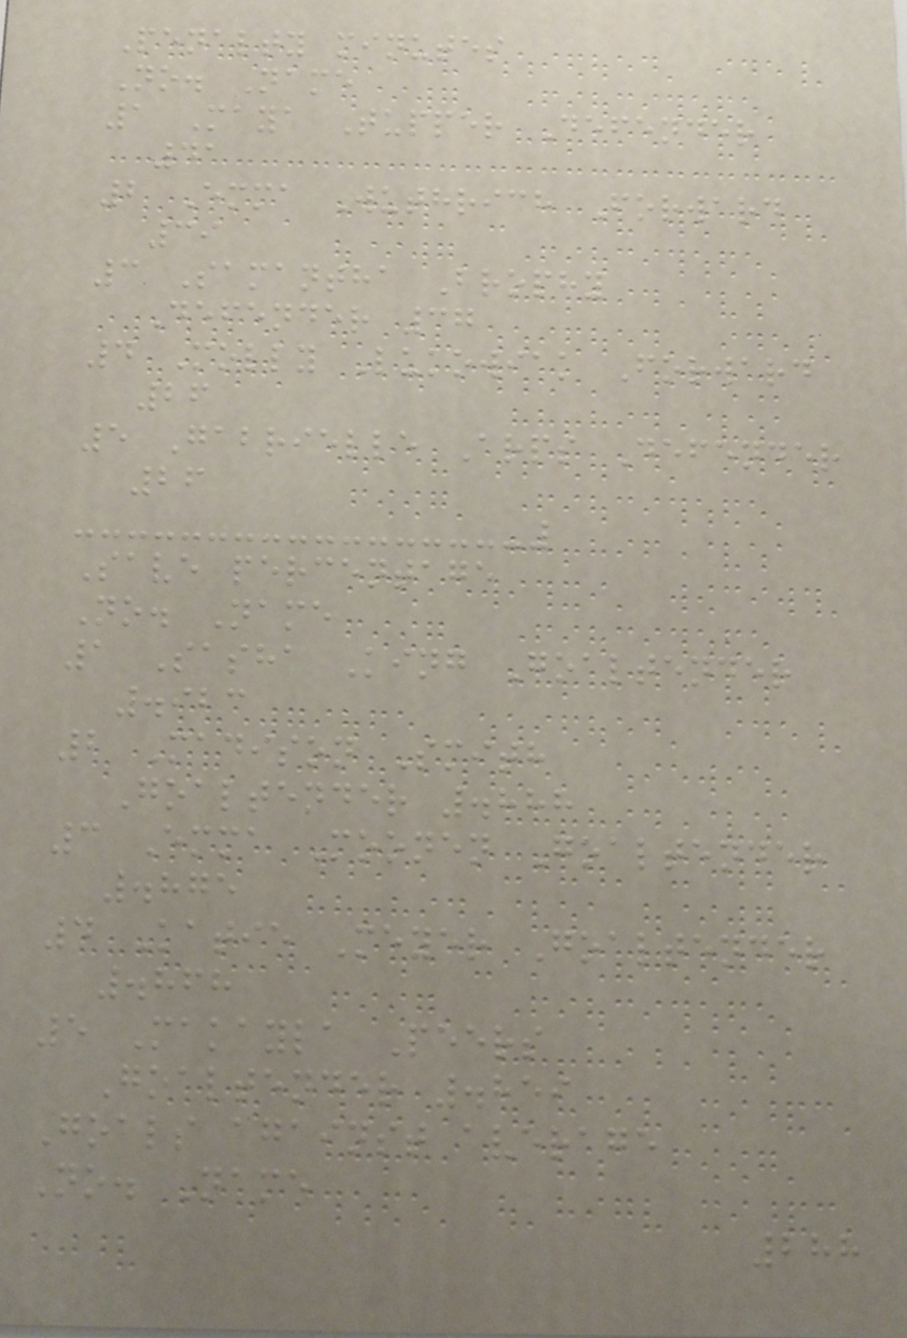Penalty minutes
No. Name
1 Maya Tupper Defender
41
2 Emma Wuthrich Forward
39
3 Samantha Brophy
Defender 37
4 Molly Lukowiak Forward
26
5 Gabrielle Arps Defender
26
Save percentage
No. Name
1 Sasha King Goaltender
.923
2 Madison Smith
Goaltender .888
3 Emma Moonen Goaltender
.875
4 Katie Meyer Goaltender
.868
5 Makayla Peers
Goaltender .859
Goals against average
No. Name
288
